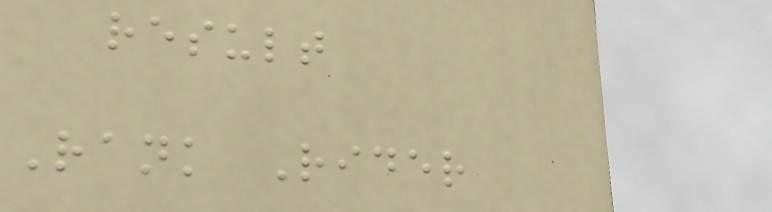result
Rank Rider
